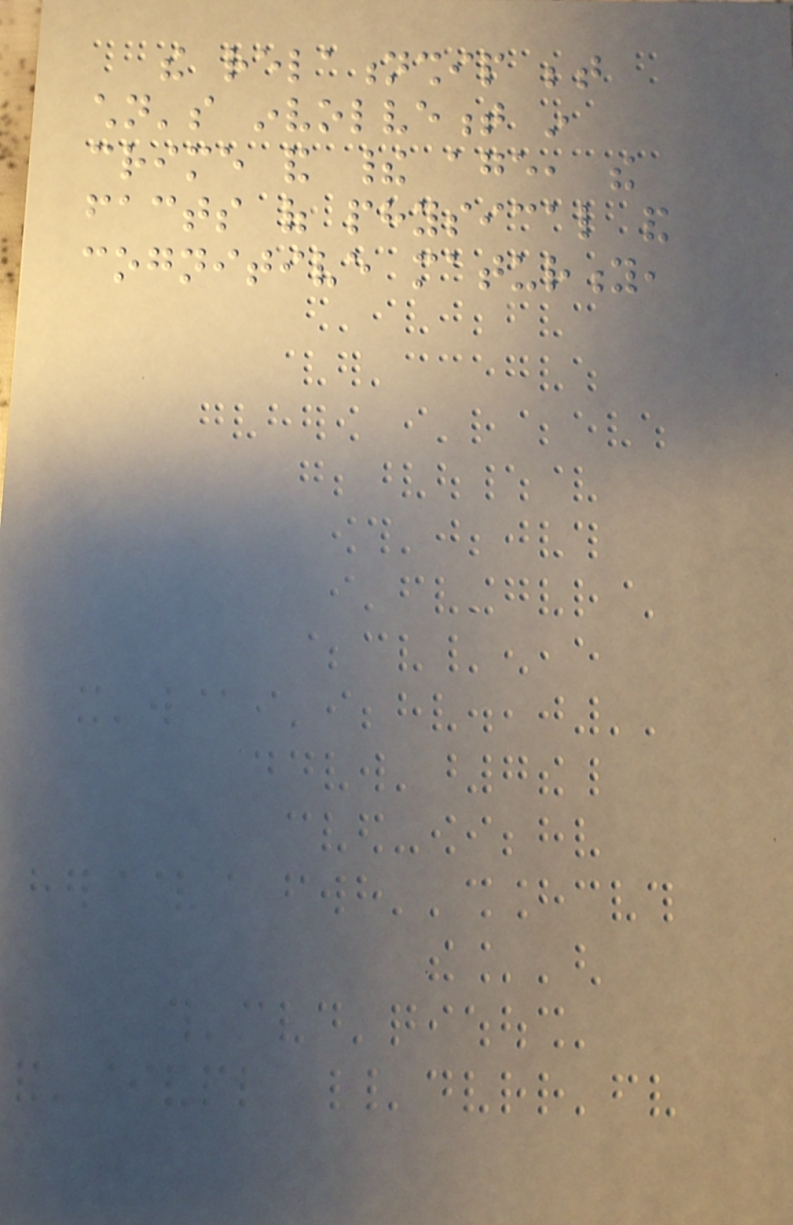the relationship between
children's involvement in
crime and their age, the
facts of physical and
cognitive maturity,
